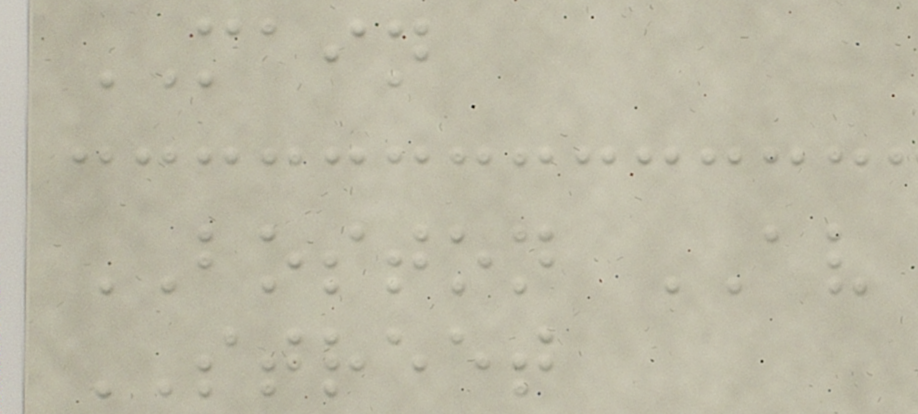MAIN
BOSTON AV
STREET
